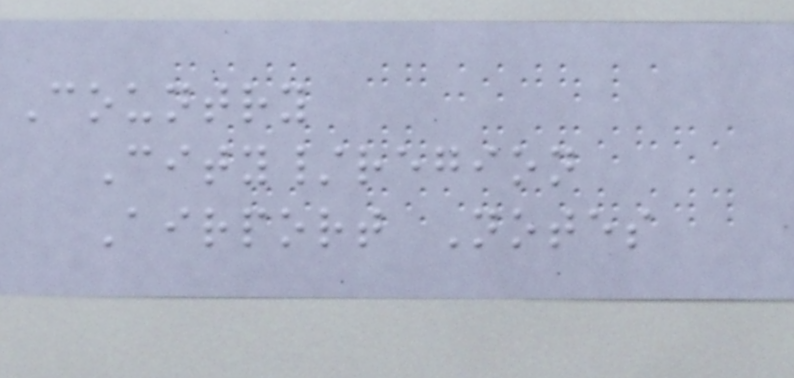Country
City/region
Airport Notes
